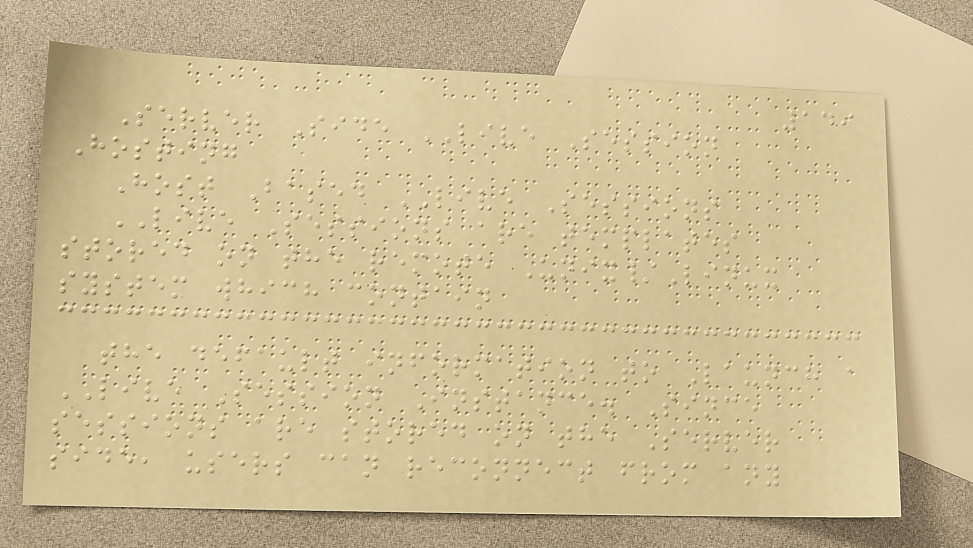149
Server Side LIVE Session
Hosting
Host Based LIVE Sessions
LIVE Sessions are templates
stored on the remote Unix/Linux
system which contain
the default information to Launch a
LIVE Session Instance. Since
sessions are stored on the Server
side, users can reconnect from any
